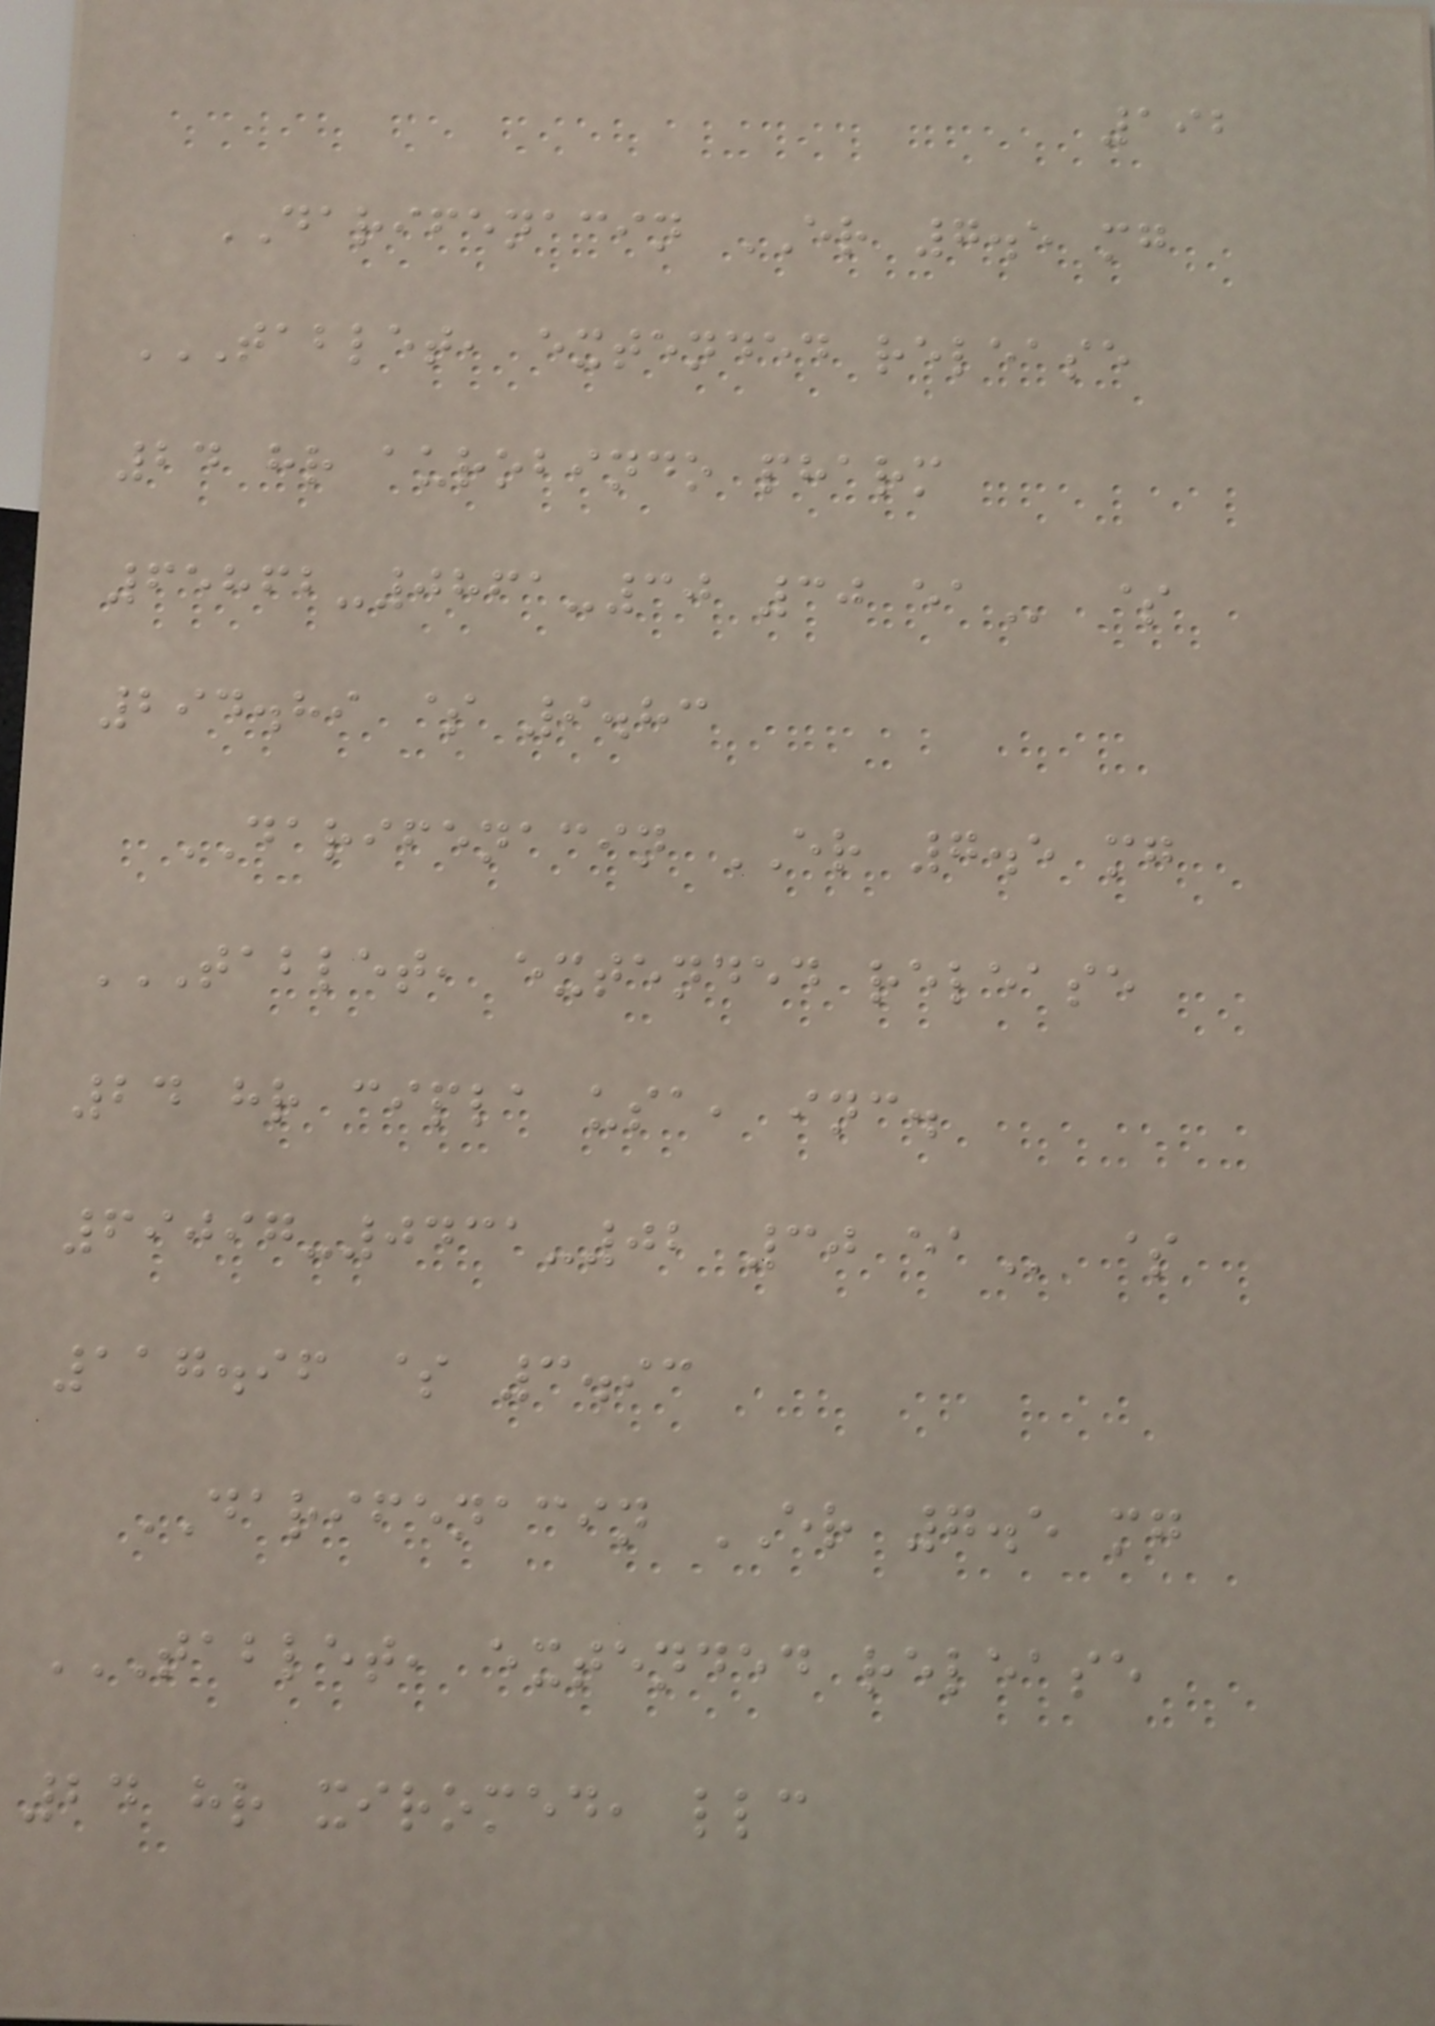192
DARIFENACIN ER 7.5 mg
TABLET, EXTENDED RELEASE
24 HR AUROBINDO PHARM
65862-0861-30 30 EA $
294.89 $ 9.83
DARIFENACIN ER 7.5 mg
TABLET, EXTENDED RELEASE
24 HR CIPLA USA, INC.
69097-0431-02 30 EA $
117.96 $ 3.93
DARIFENACIN ER 7.5 mg
TABLET, EXTENDED RELEASE
24 HR XIROMED, LLC
